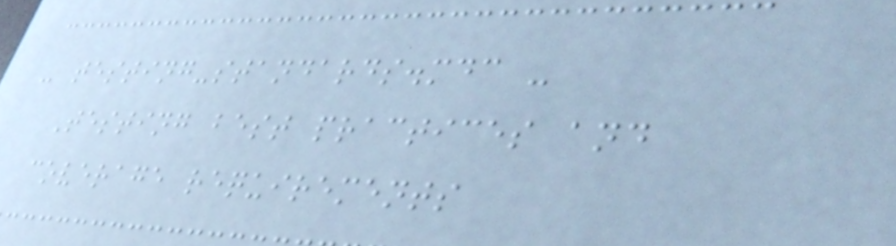- testing-standards.mdc -
Testing best practices and
coverage requirements
